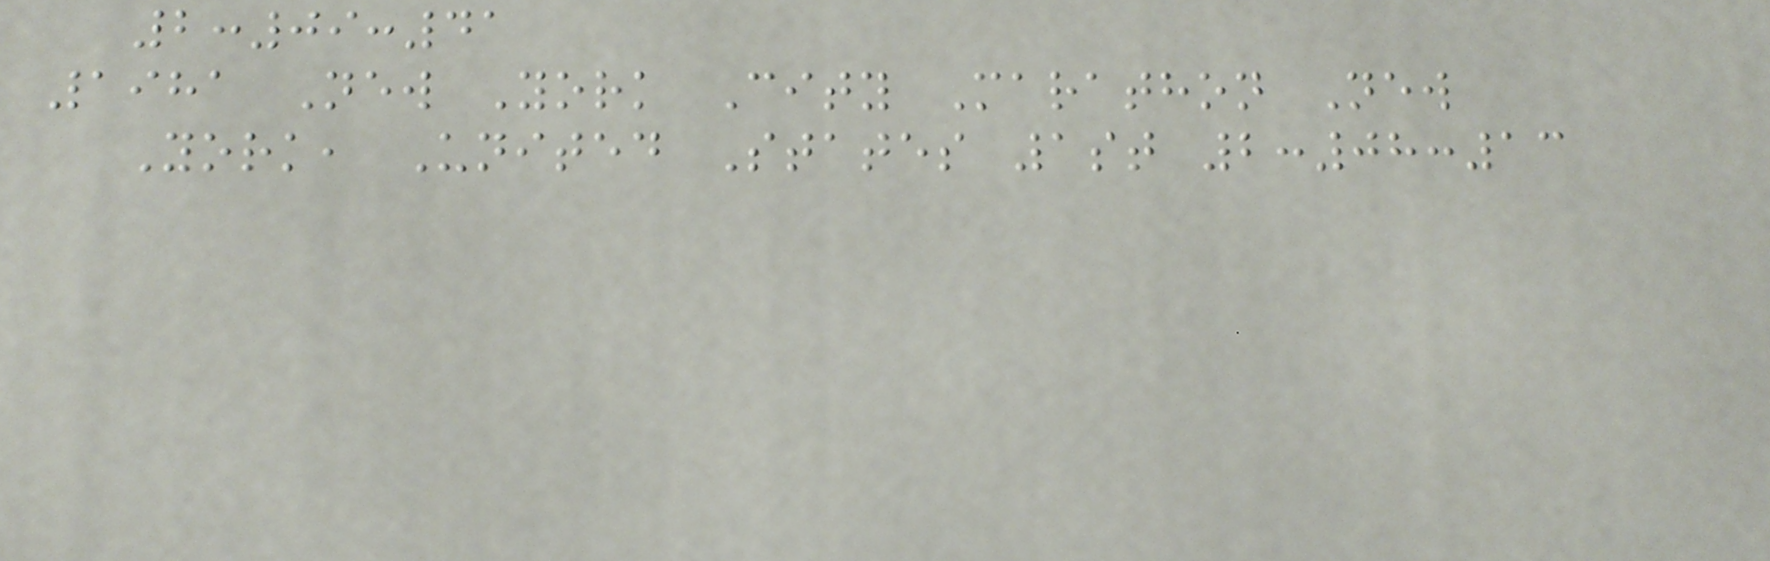2:09:41
1981 New York City Marathon New
York, United States 1st 2:08:13
